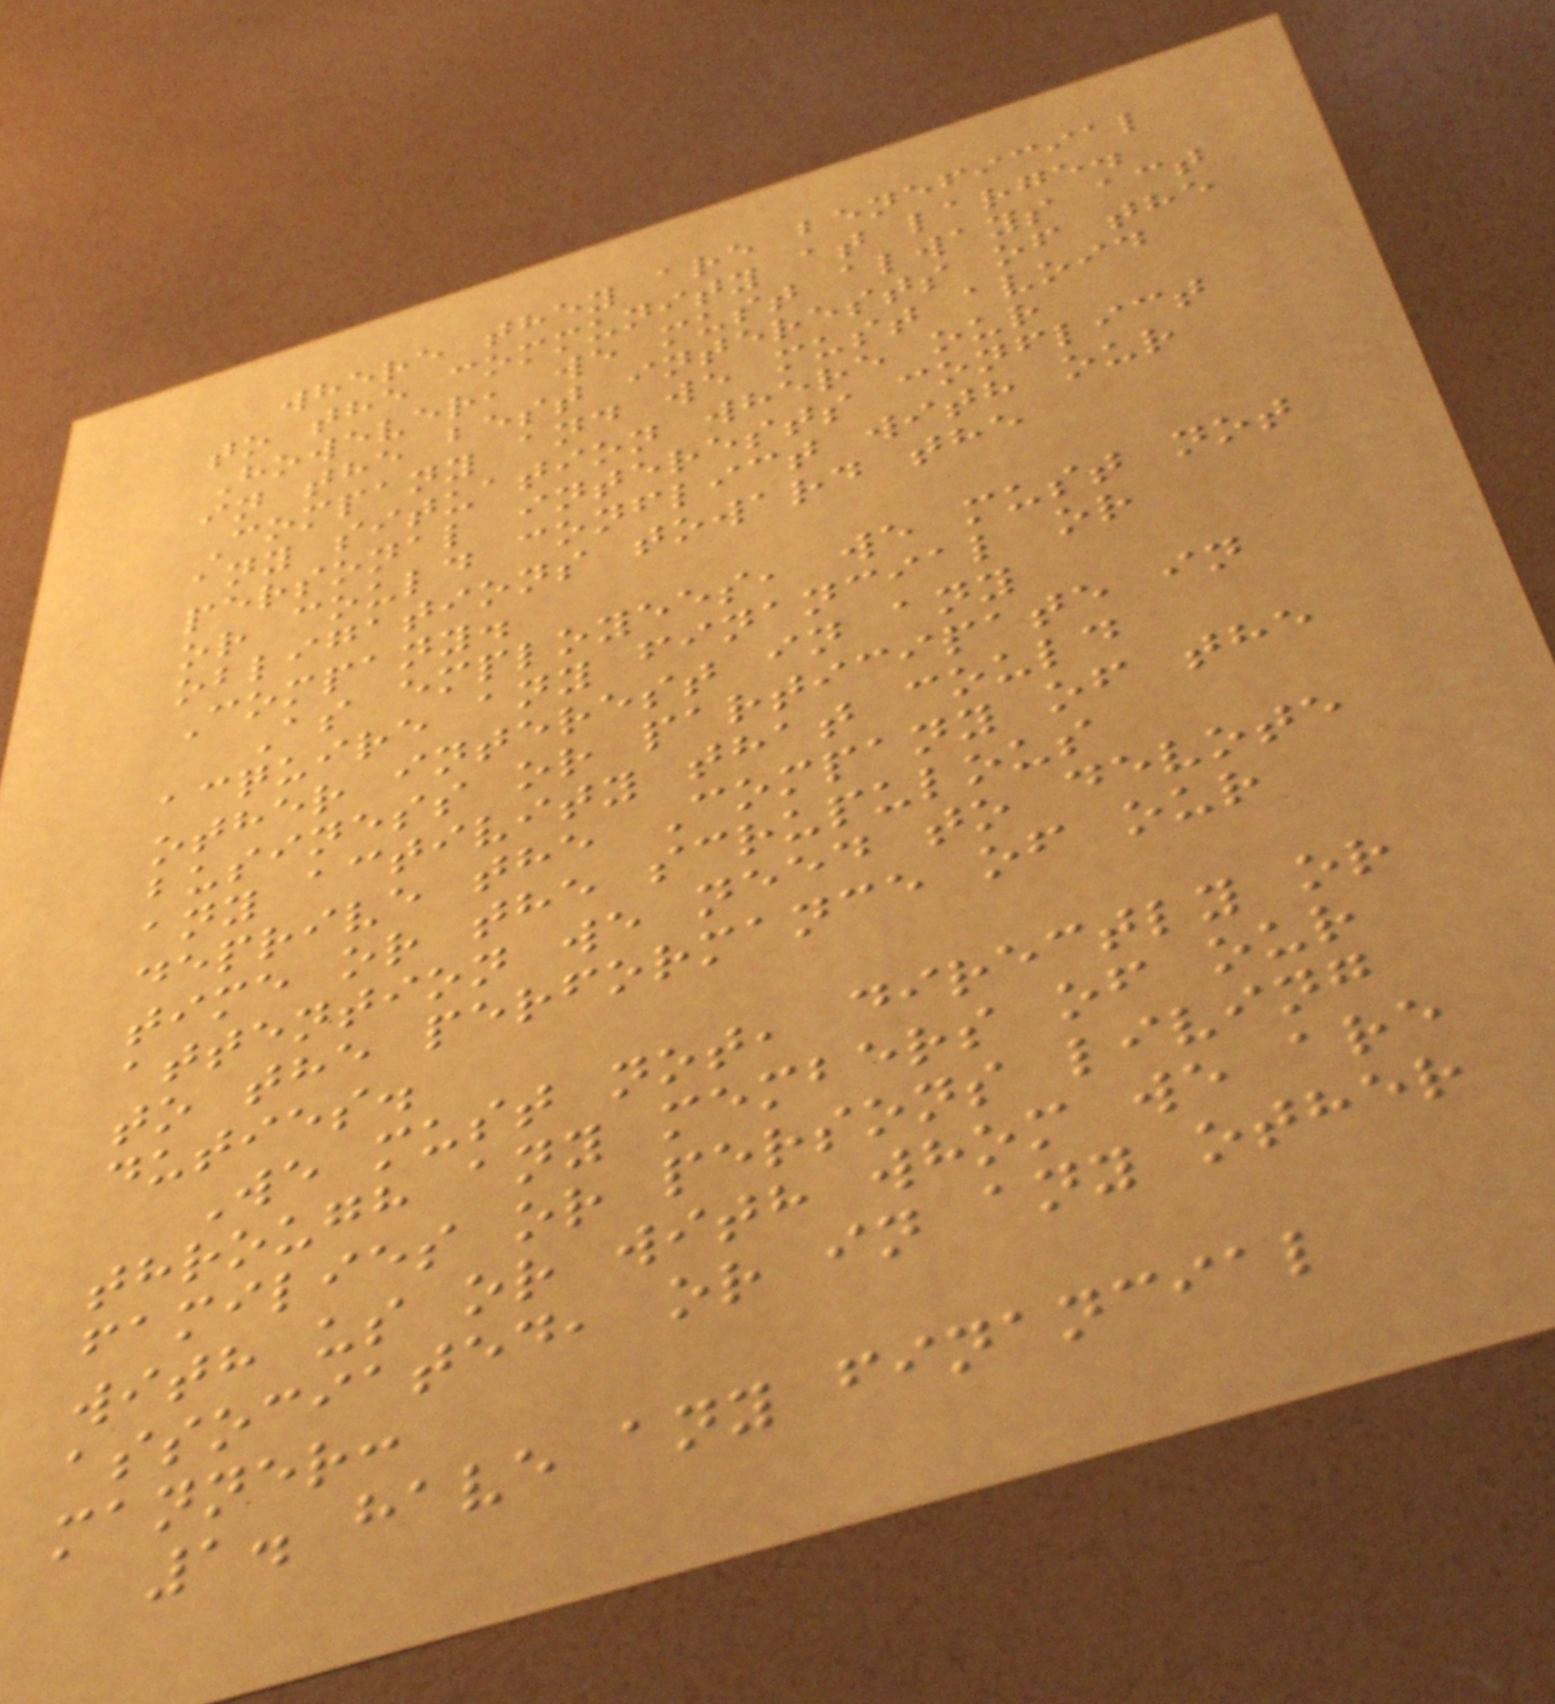where they are beneficial
to the community at large.
However, we must always act
in the best interests of the
Company and we must avoid
any situation where our
personal interests conflict
or could conflict with our
obligations toward the
Company.
As employees, we must not
acquire any financial or
other interest in any
business or participate in
any activity that could
deprive the Company of the
time or the scrupulous
attention we need to devote
to the performance of our
duties.
We must not, directly or
through any members of our
families or persons living
with us or with whom we are
associated, or in any other
manner:
1. have any financial
